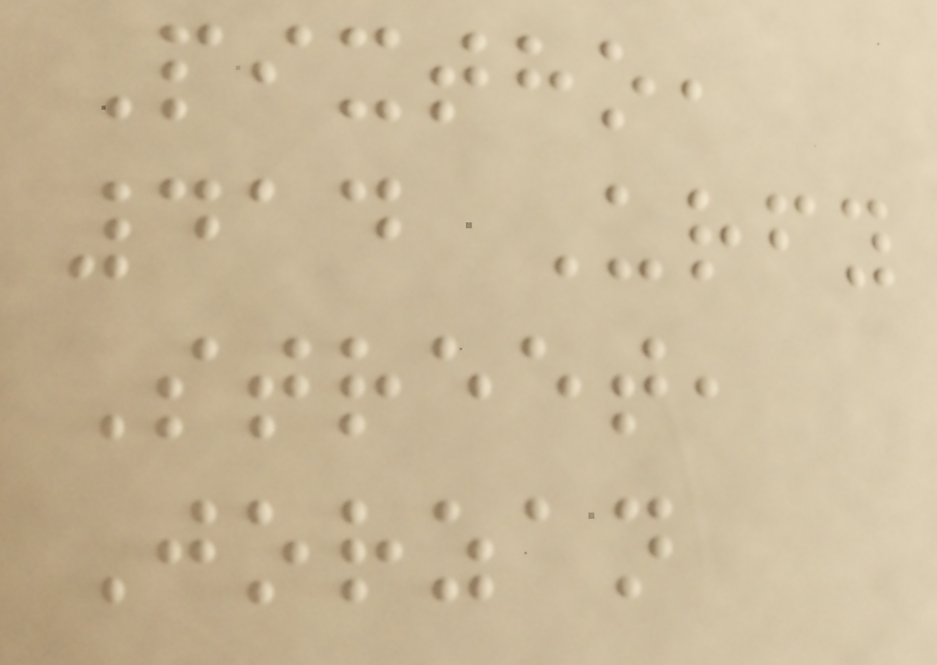Pixtho,
414 Urfy
Street,
Jorzan
